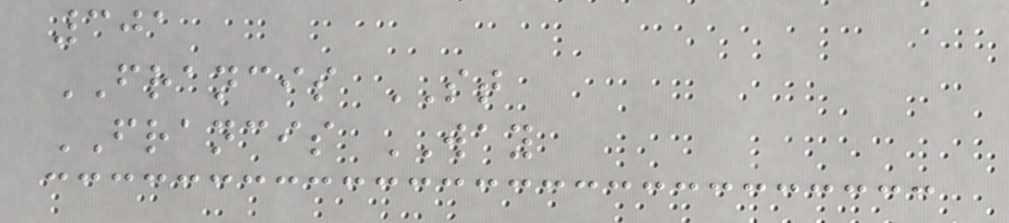301
FRANCIS ST
FRANCIS WAY
